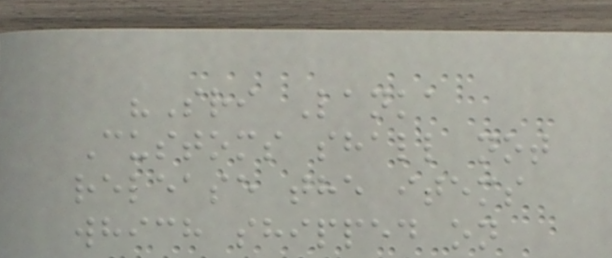"Sri Lanka
Customs shall not
release the items
which shipped on
